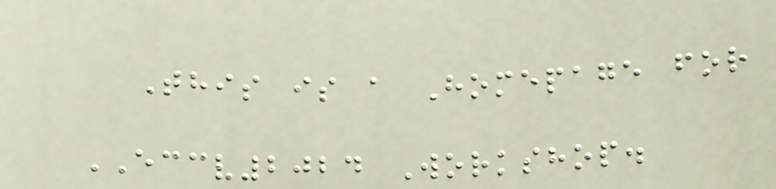This is a Homepage for
ECCV2024 Workshop.
